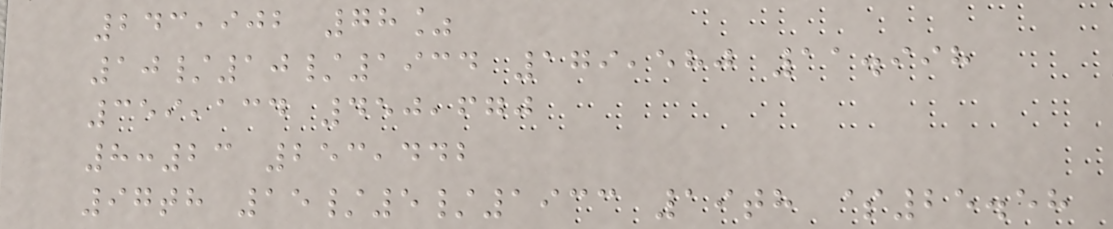243,902 78%
10/10/1934 179,580 11.998
359,134 450,670
8:23 253,442
97th 15/5/1933 19th $25.58
